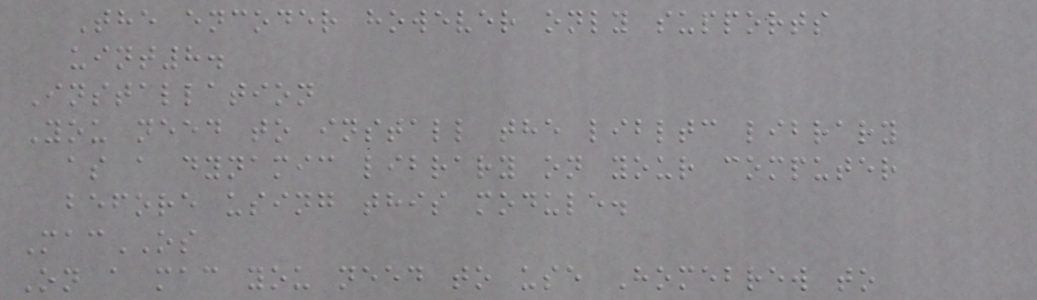The encoder however only supports
uint8.
Installation
You need to install the libltc library
as a dynamic library on your computer
before using this module.
MacOS
On a mac you need to use Homebrew to
